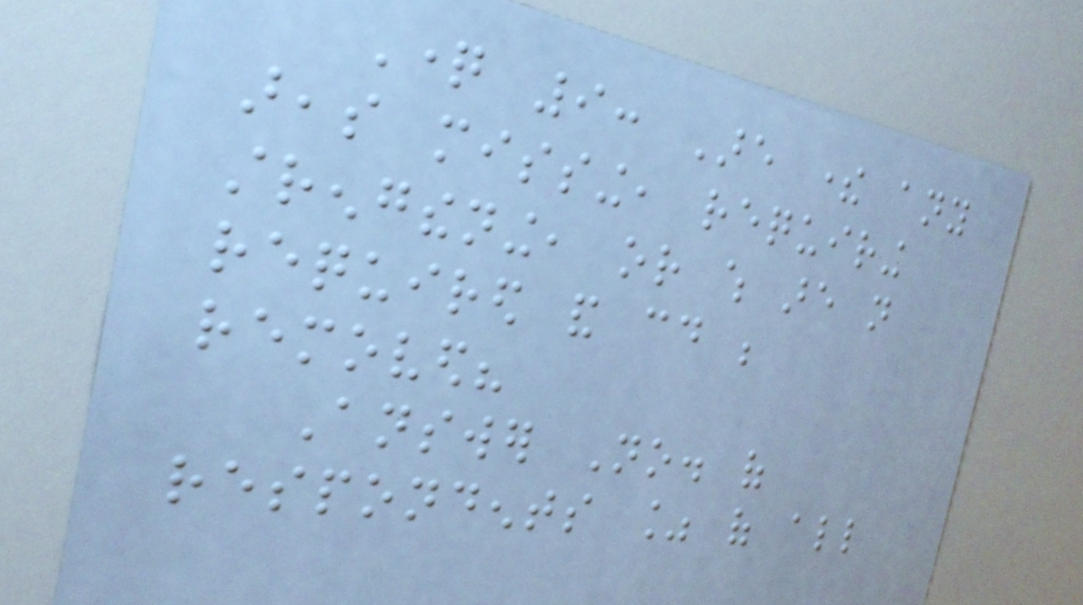Question 9: Are there any
areas missing, requiring
strengthening, or which are not
required and could be
removed?
Answer No. of
respondents % of all
